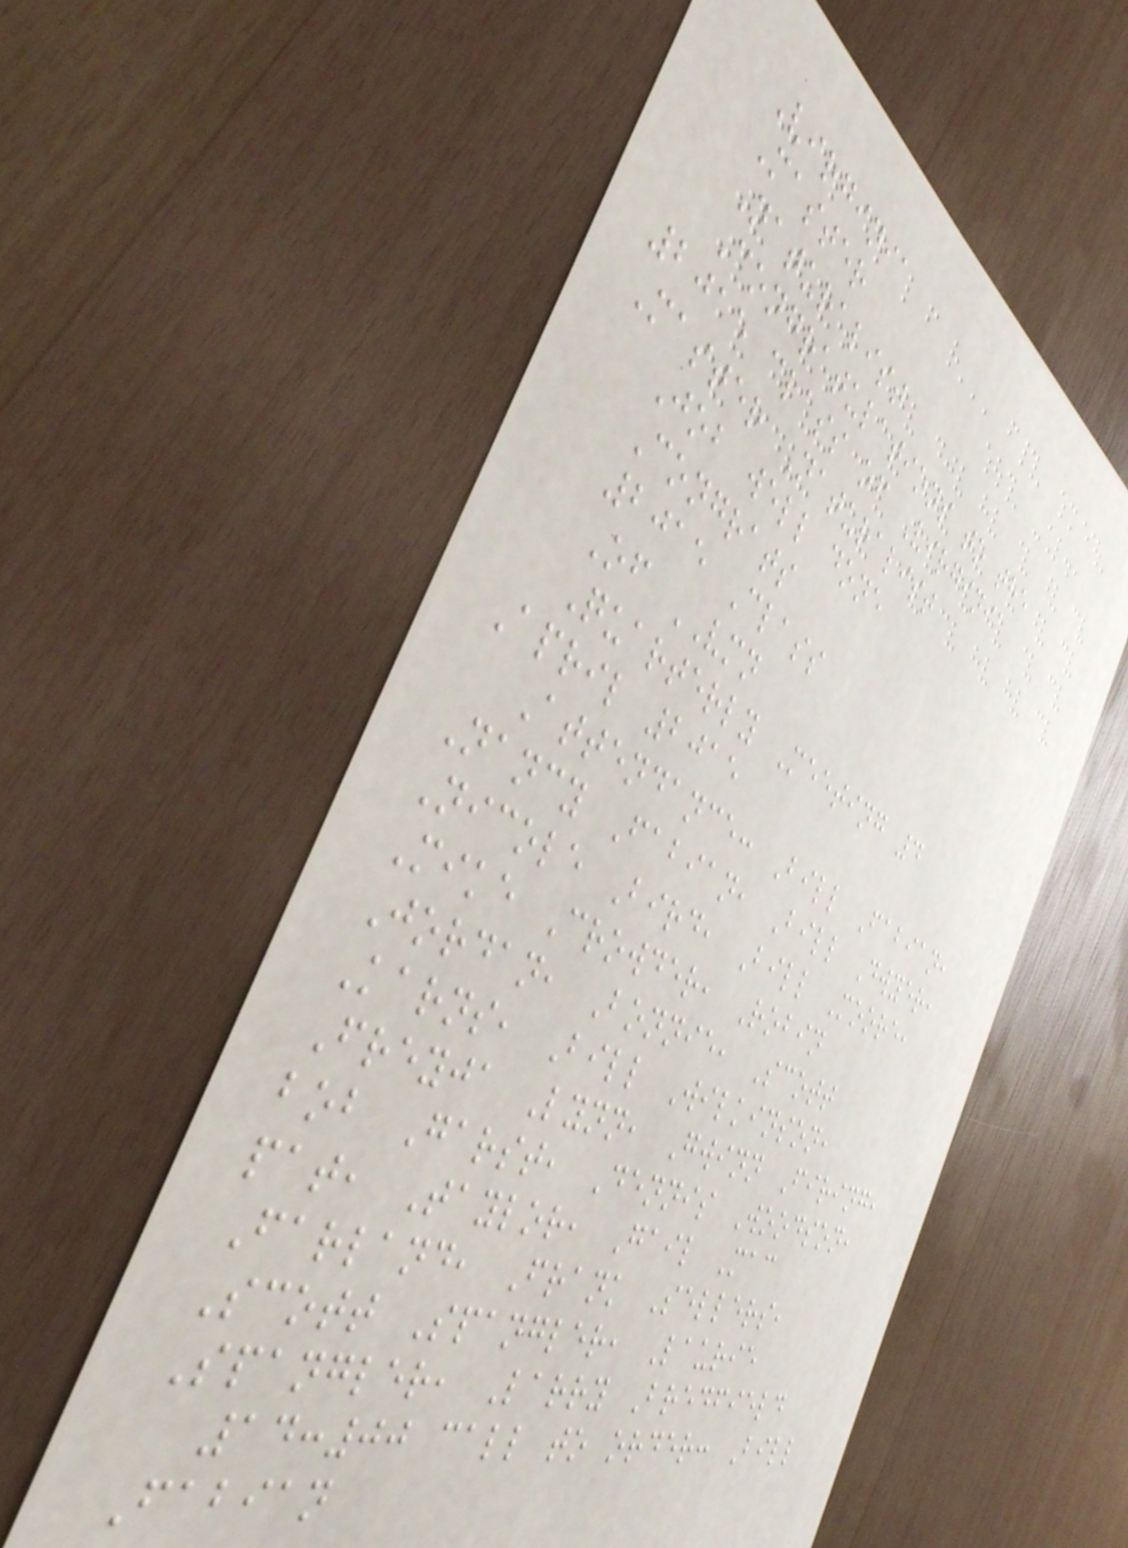Virginia
Master
Naturalist
Congratulations to the
2015 class of Virginia
Master Naturalist
Job well done
Congrats
2015 Class
Of VMN
Quarterly Meeting 4
April 2015
Attendance: Bill Fabian,
Nancy Fabian, Bill Dwyer,
Nicole Bird, Bill Moore,
Mike Crowder, Robin
Jordan, Bonnie, Scott
Karns, Bill Wilkinson,
Freyja Lynn, Gwinn Firing,
bob Garst, Dennis Woodson,
pat, Taylor, Gail Mac
Farland, Frank Sellers,
Scott Spangler, Laurie
Spangler, Larry Bredfield
14:00 call to order: Bill
Fabian
